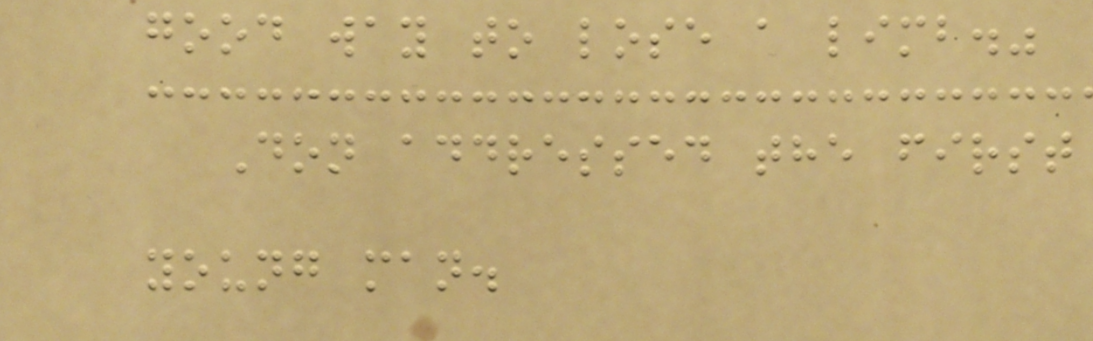good way to lose a limb."
Don addressed the first
young man.
